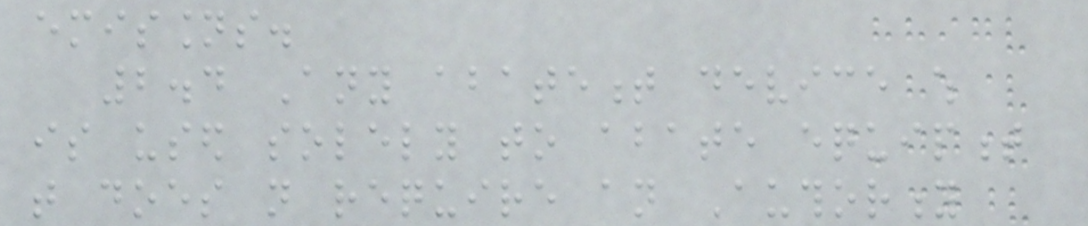emissions.
2.4 Any abatement device which
is used solely to abate equipment
that does not require an Authority
